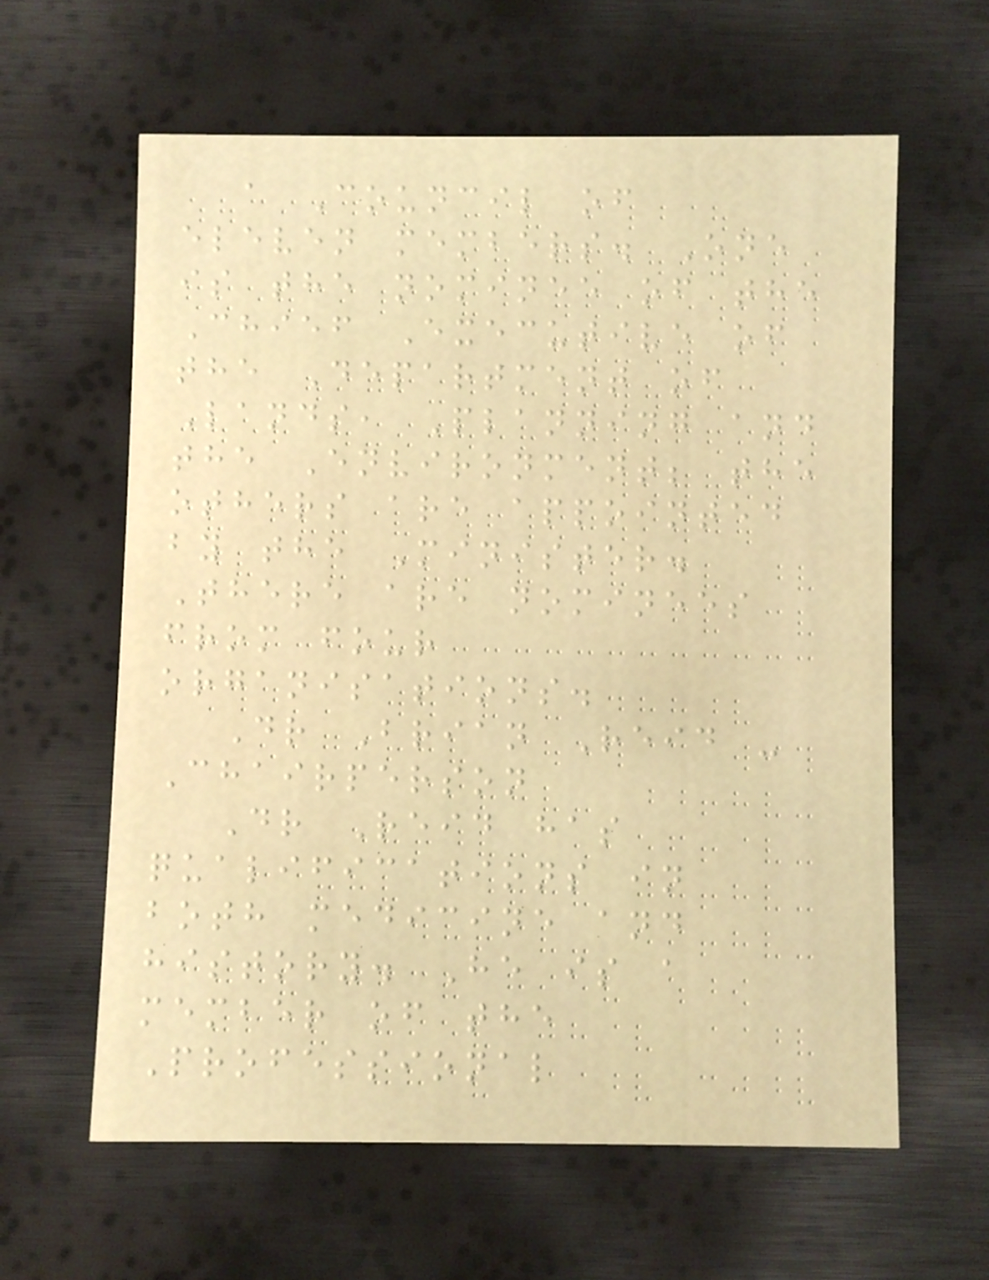a Council of
eleven members. One
is the nominee of the
Chief Executive of
the Department of
Lands, Planning and
the Environment; the
others are appointed
by the Minister.
There are nominees
from four
organisations.
Dr Brian Reid -
Chairperson
Dr Reid has
qualifications in
both medicine and
history. He is a
member of the
Professional
